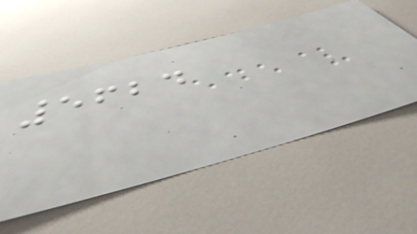5624
